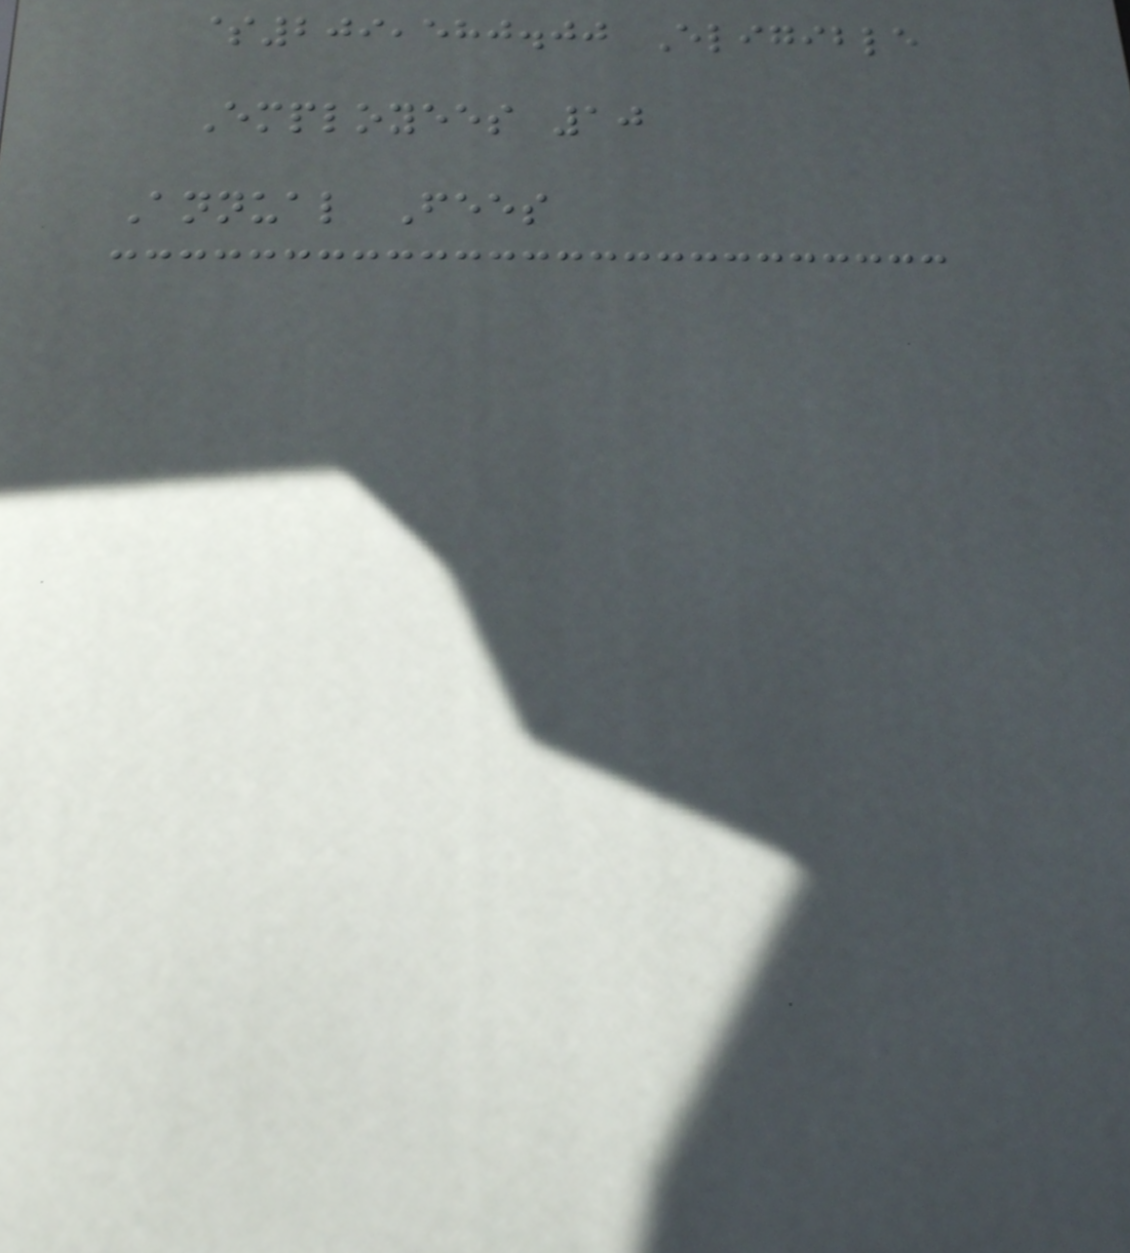$209,580.00 Eligible
Employees 10
Annual Fees
